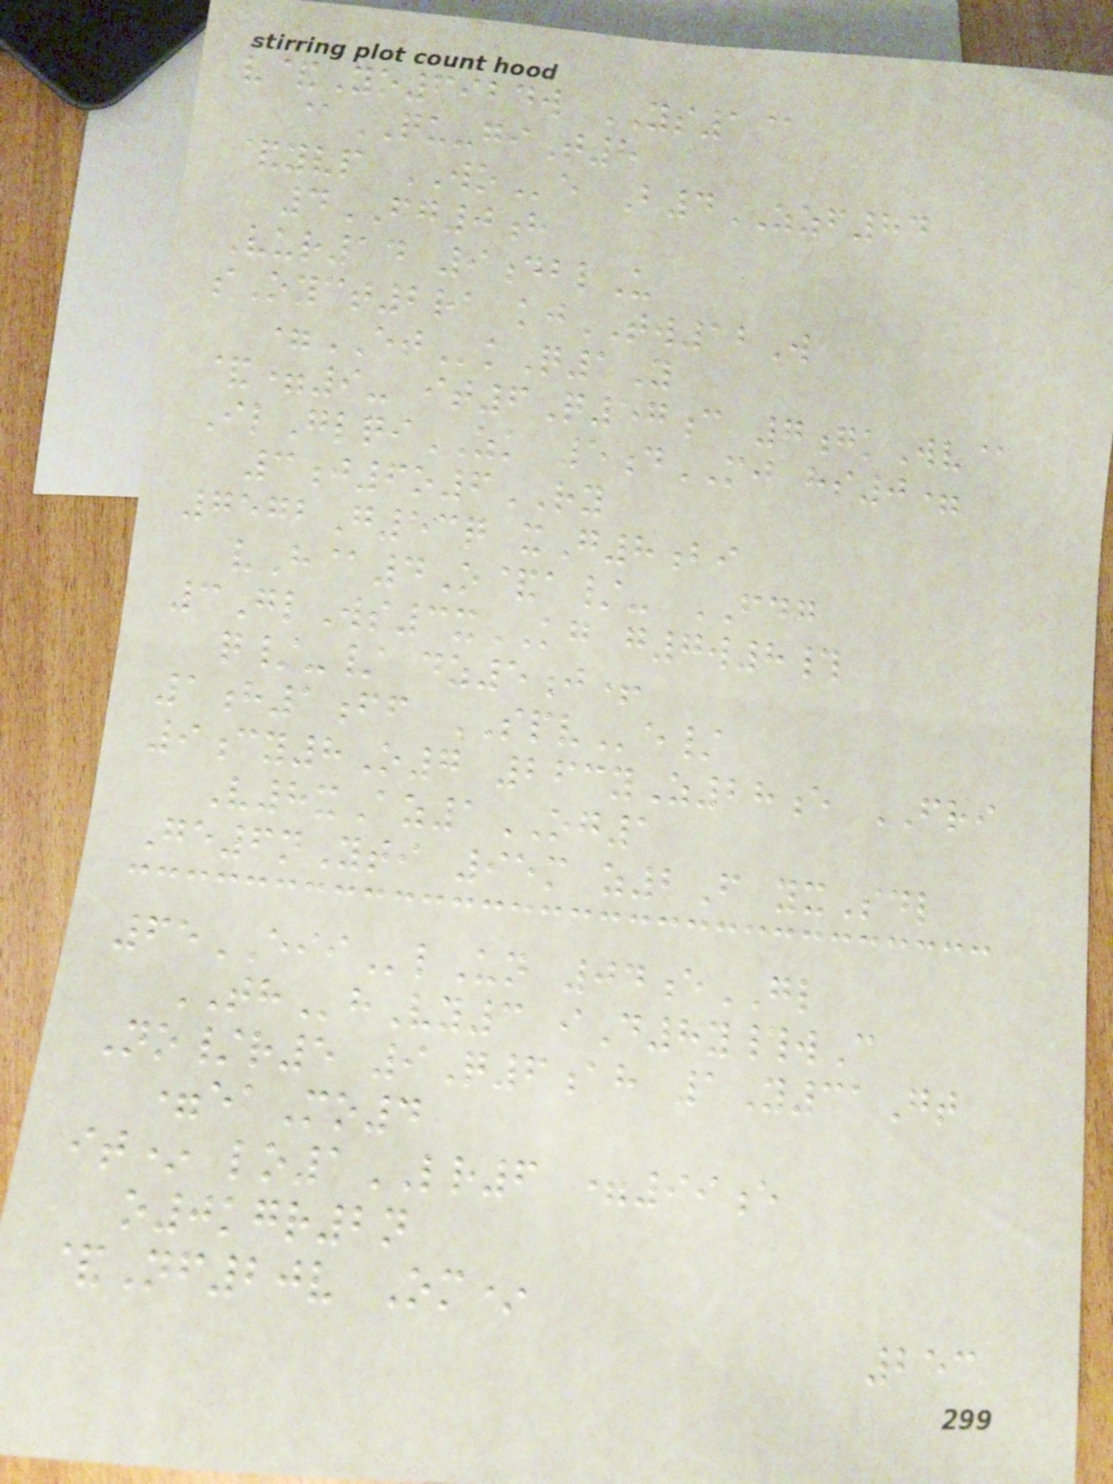v&Yo6924w YS1@
@QU-giT8
&yvp WOe B4ZZF84
4FG0h
Vur14 9dblU
sOyct2ra kjTW12W
=ETkQ1Y
&=9- it6Q57c 7gkWv@
IlGlqiZK 5dMJ hs0=
3j6o6RY
7572G53q xG8bi
vH@4O&a/- FDG
3GlWs3xKG g7w8#
q/-/ dz5j+
1h1ff SPVe/
9cy8O7 263yZ28e FRI
V8xAz1OG1
Ge6nYti 95m z2F yxSdl
65EIIlUn 04eGL
THhVy3 iD8y#wC
No/r5 9Q6ah 1Y31Gt
=eaMo4
it* lo1LR6 =99e
o0kgr2n
&Nf20v Om*
253
